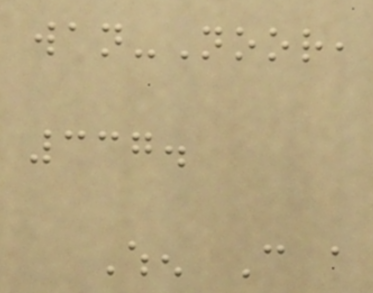wan-Noor,
337.
When Can a
